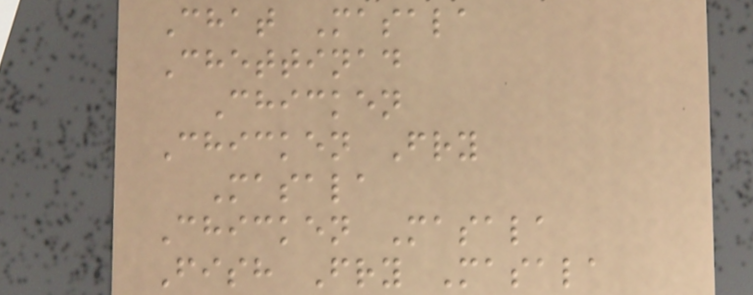Chat Masala
Chettinad
Chicken
Chicken Fry
Masala
Chicken Masala
Fish Fry Masala
